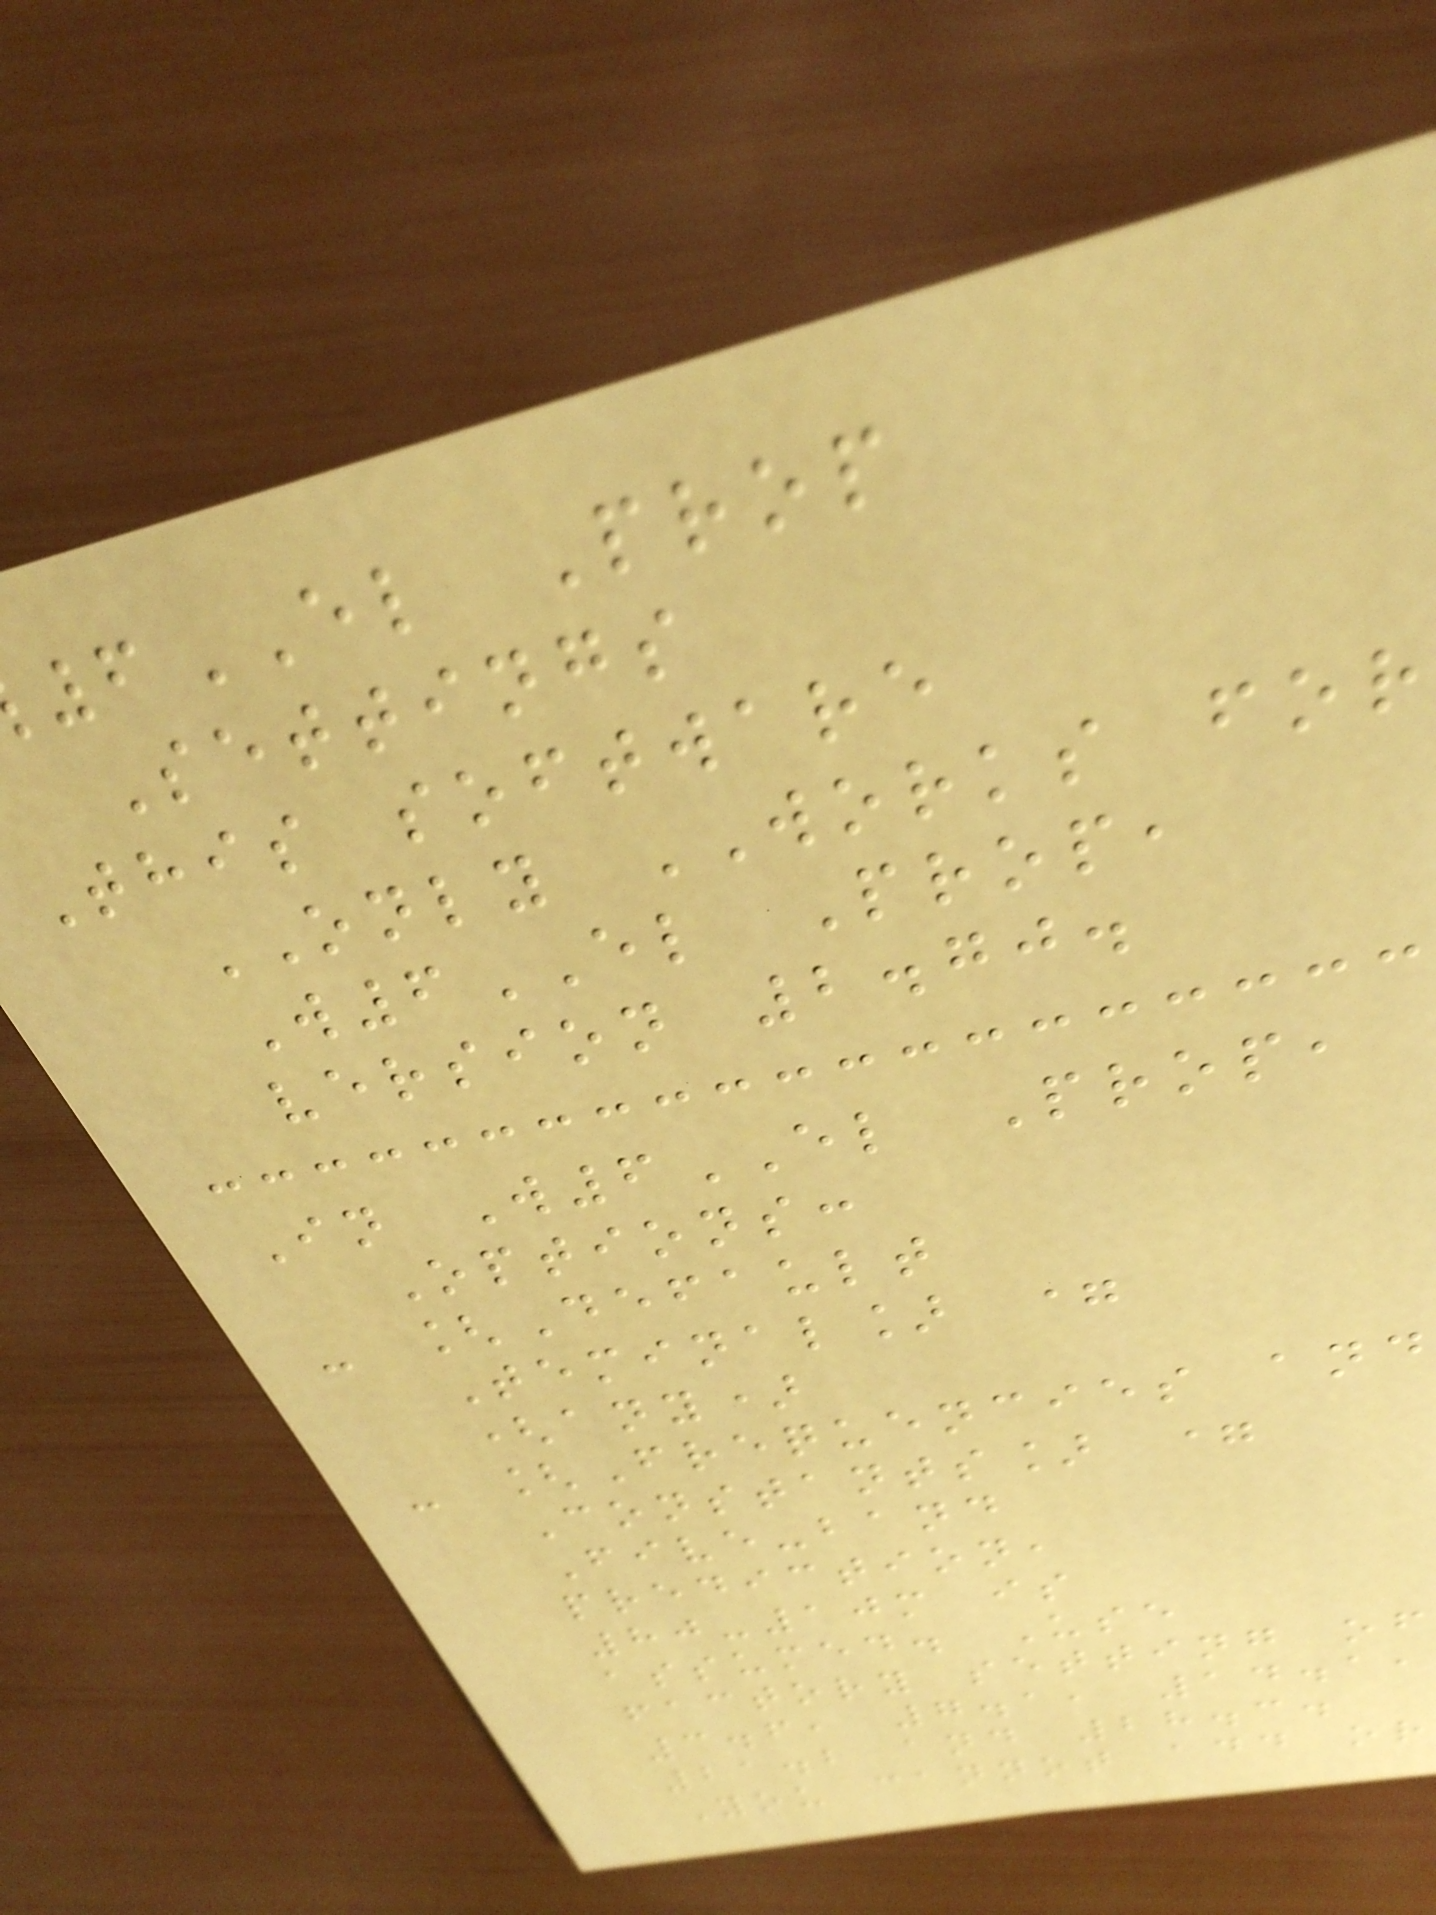6EL Prop
Settings
This software
ONLY WORKS for
W6EL Prop,
version 2.70.
In W6EL Prop,
Options:
- [Default
Teminal] =
(any)
- [Frequencies and
Constants] =
Five-band
prediction,
80-10m is
assumed. Use
factory setting of
3.6, 7.1, 14.1,
21.2 and 28.3.
You cannot add or
